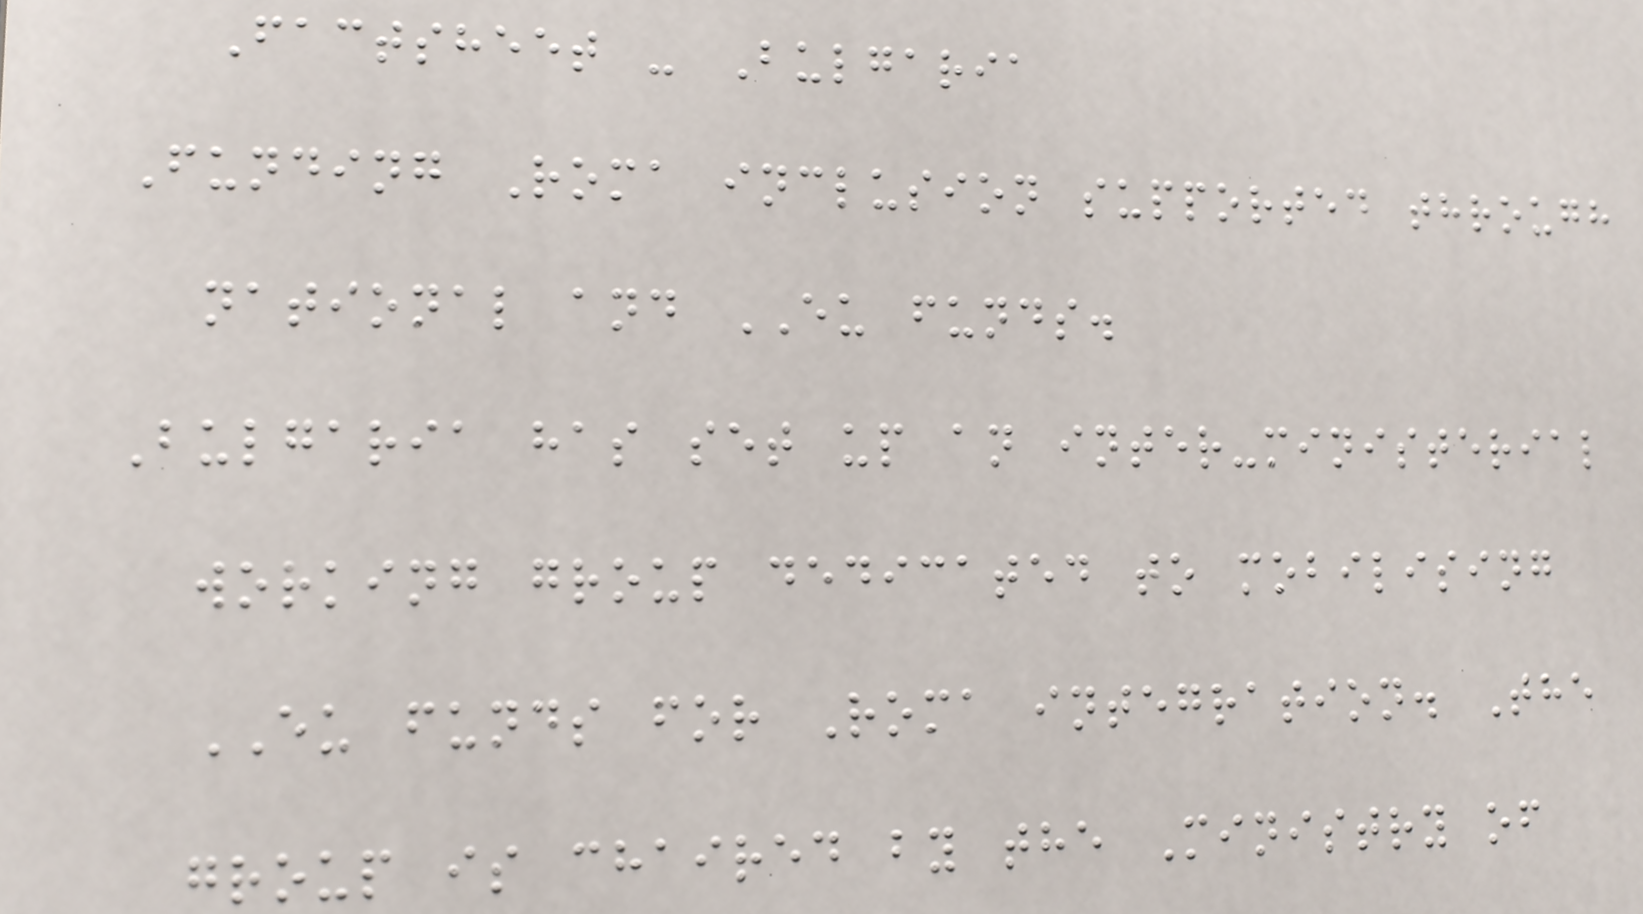Factsheet - Bulgaria
Funding Roma inclusion supported through
national and EU funds.
Bulgaria has set up an inter-ministerial
working group dedicated to mobilising
EU funds for Roma integration. The
group is chaired by the Ministry of
